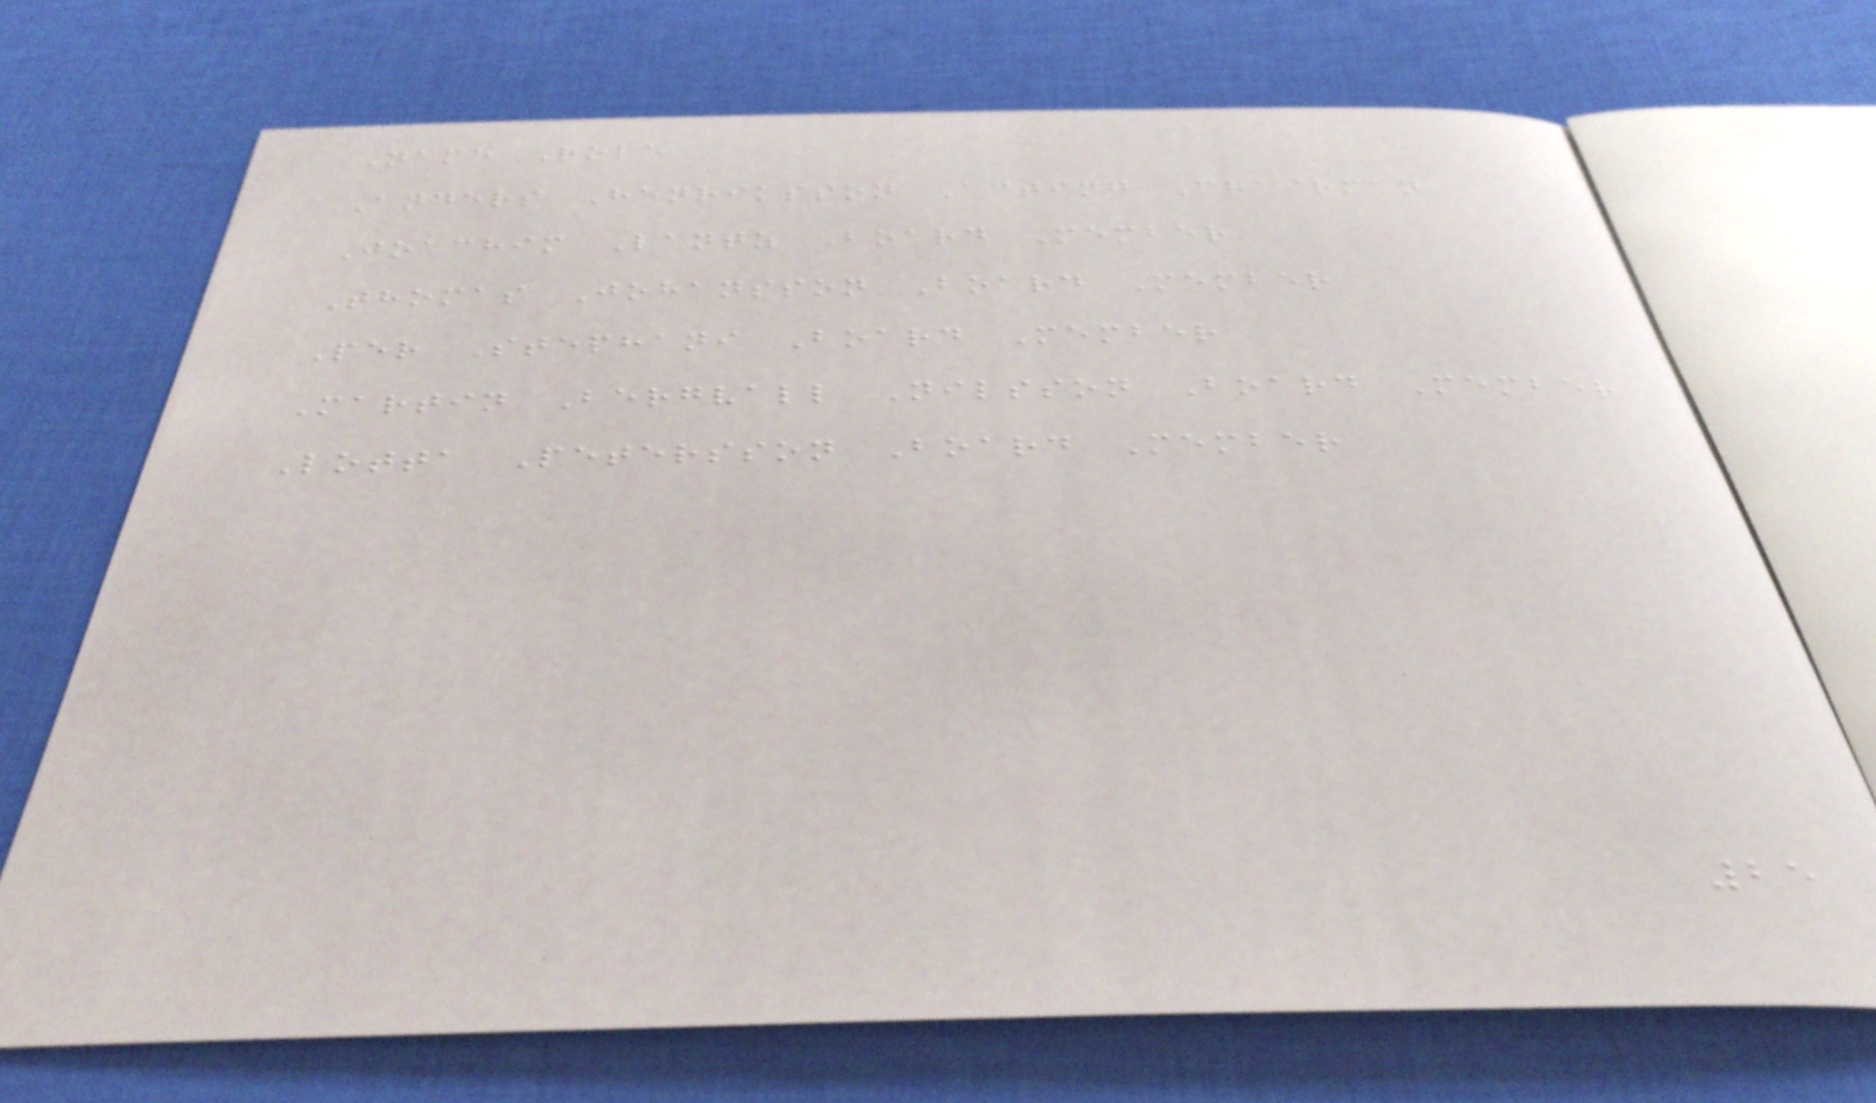Name Role
Anders Henriksson Acting Chairman
Joachim Lantz Board Member
Thomas Johansson Board Member
Per Stephani Board Member
Martin Bergvall Nilsson Board Member
Lotta Petersson Board Member
25
